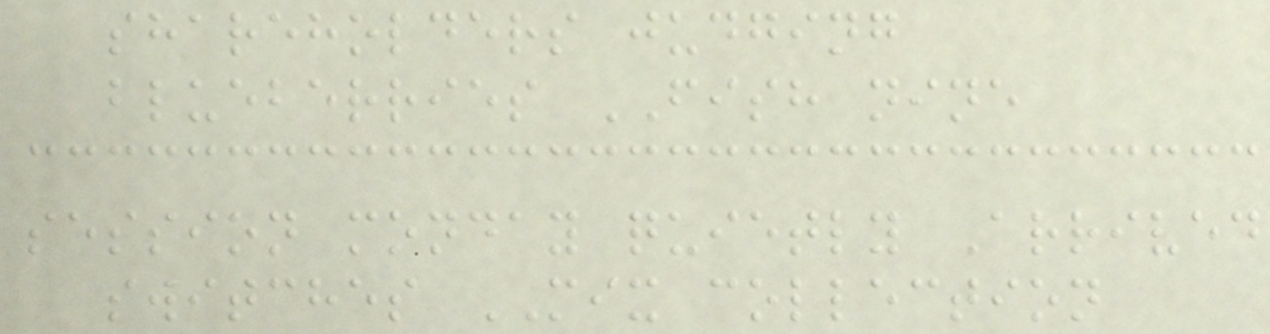shareholders judging
blueberries FISH nine
session monday quietly Arrived
switches MIX collection
